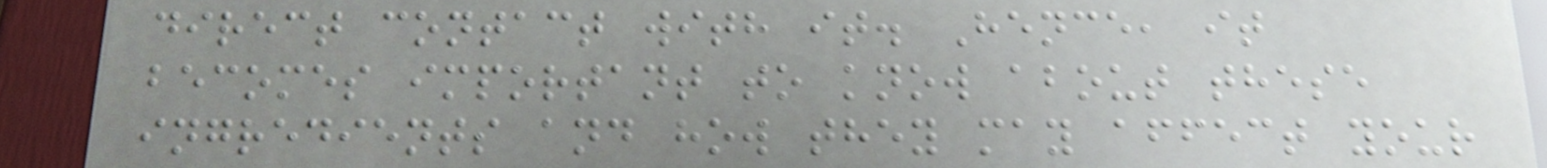direct contact with it. Hence, it
becomes important to know about these
ingredients and how they may affect your
